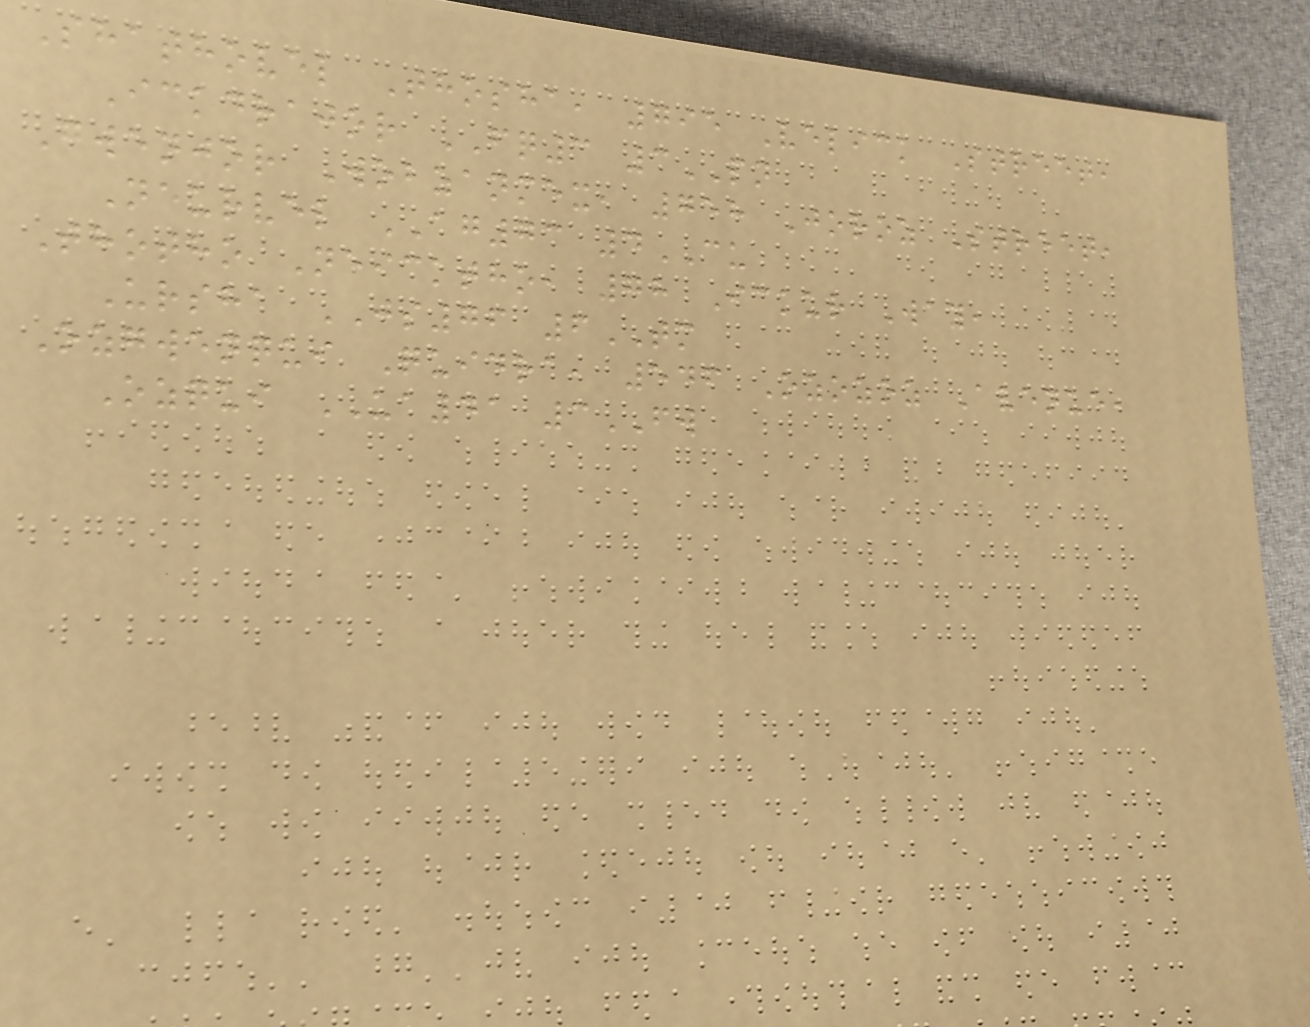Shathovel Thosha, 795 Velick Street,
Ickdrajor FQ3 3PN
Gwenjor Wobzanmex, 758 Joroz Street,
Neurvel AG73 4CU
Thotho Neicktho, 78 Ickur Way,
Ursha JS76 6TM
Ozgwenqui Quidra, 546 Ozozoz Avenue,
Ozqui UA41 3FW
